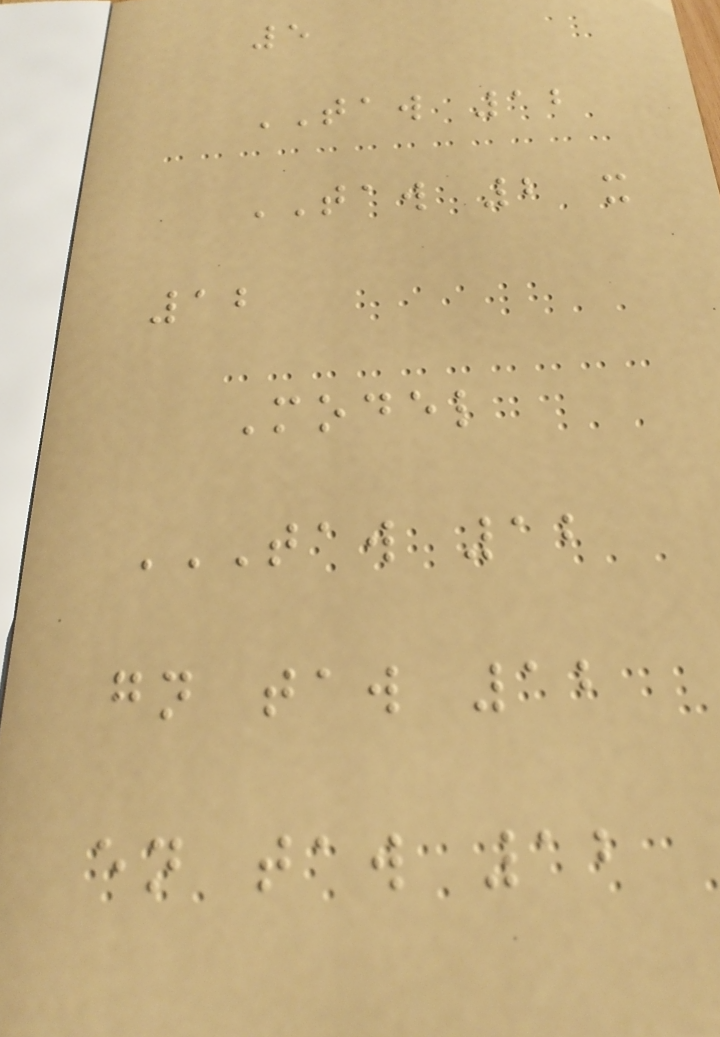5
TAW 12
TAW 2 x
12
Model
TAW 12
GN TAW 12
EN TAW 12
